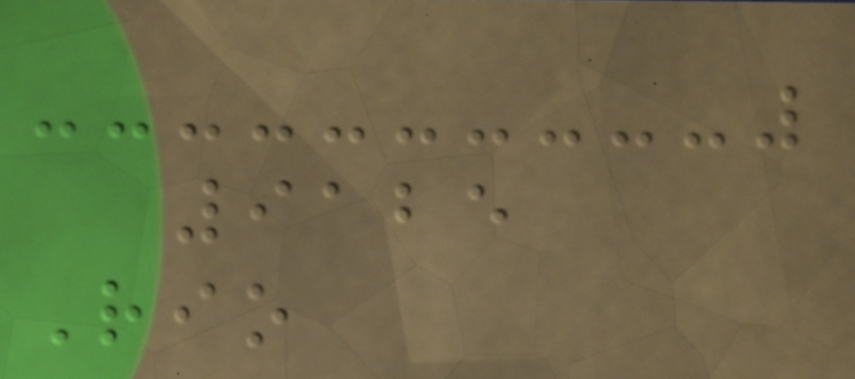9125
Rio
